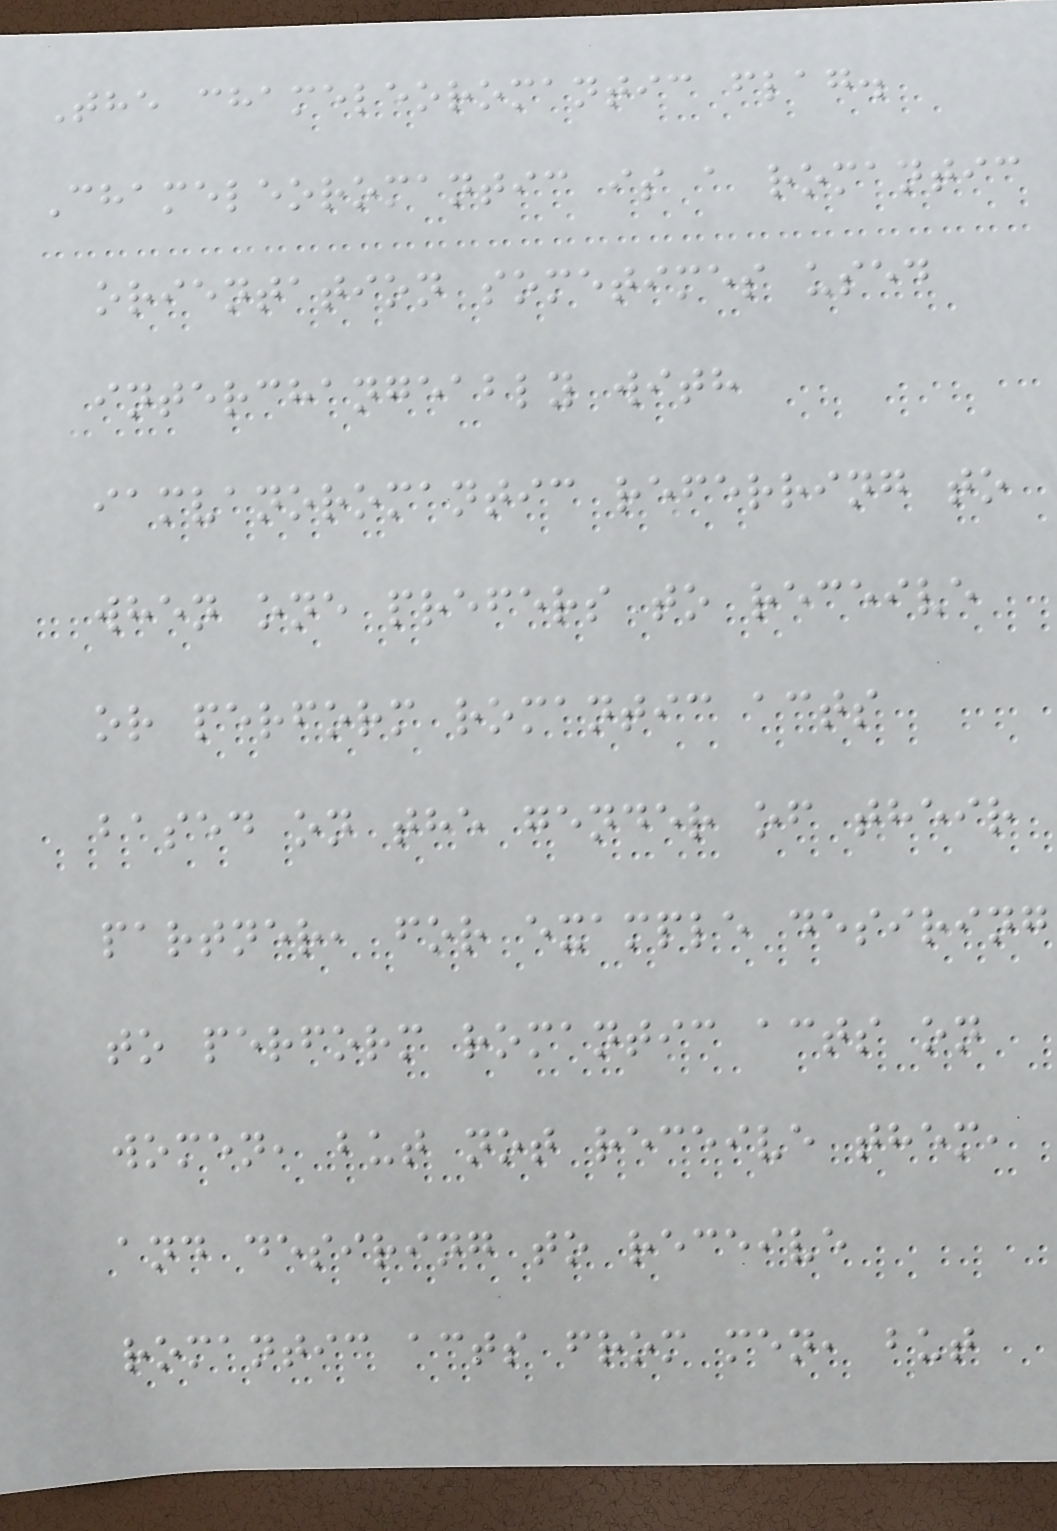The chameleoromantic flag.
Chameleoromantic is a romantic
orientation sometimes used
interchangeably with
iamvanoromantic referring to
when one prefers to receive
or perform romantic acts
based on the gender of their
partner, for example desiring
to perform romantic acts on
women, but not receive them,
and desiring to receive
romantic acts from men, but
